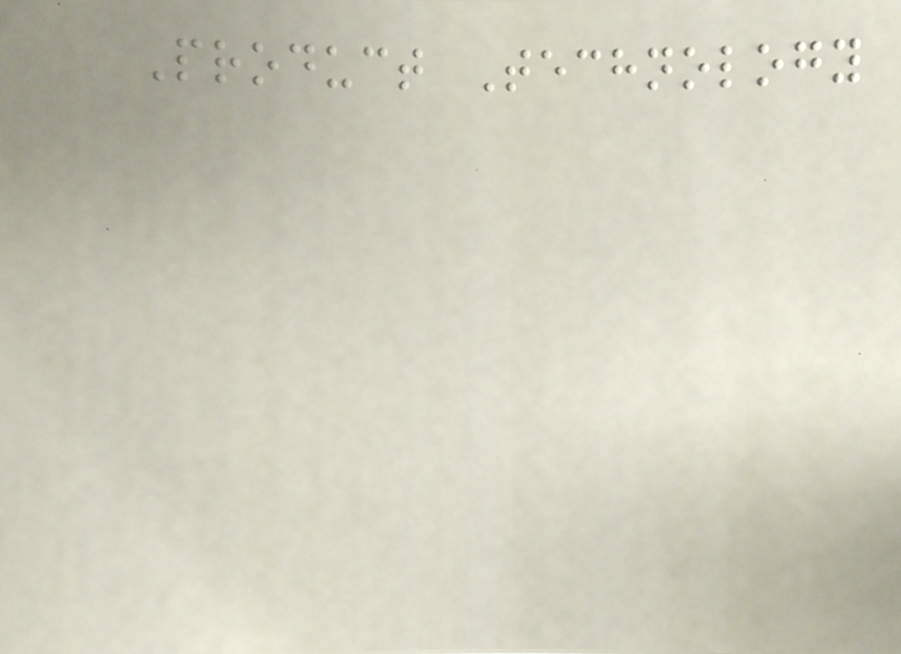Product Technology
